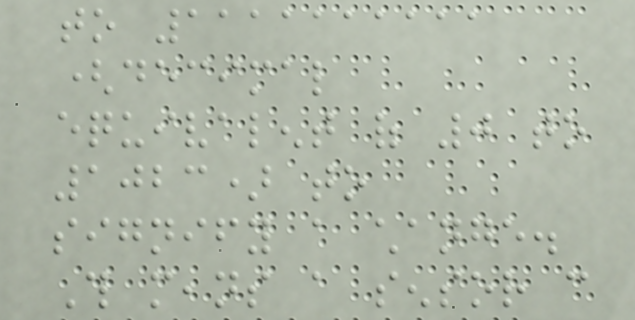to 1111111111
(decimal
equivalent of 0 to
1023) to
signify a change.
This means a sensor can
